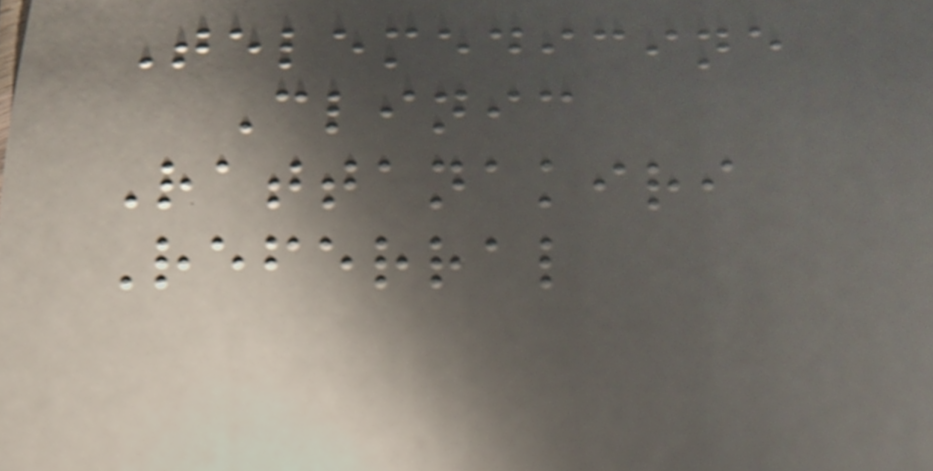Telemedicine
Clinic
Rattanakiri
Referral
